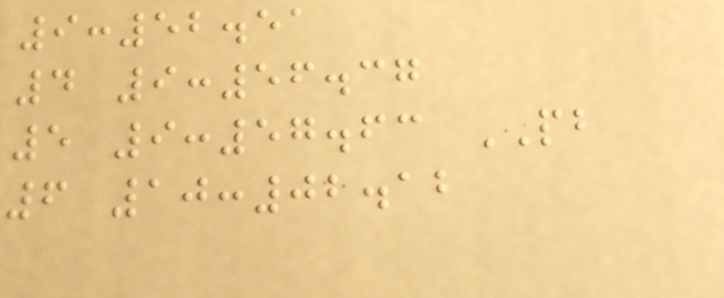9:52.51
4 9:56.37
5 9:57.63 PB
6 10:02.12
